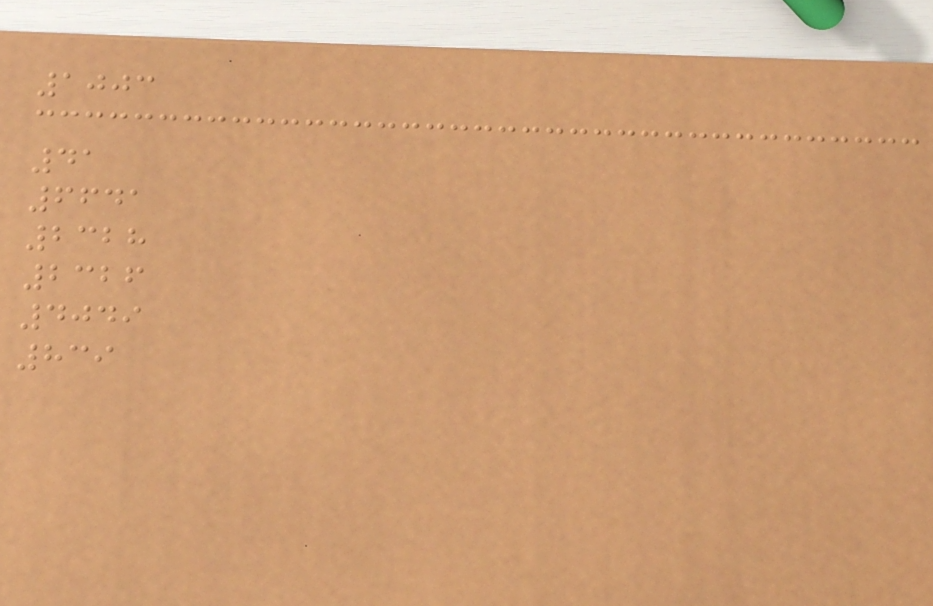1003
41
6641
2328
2326
4049
839
